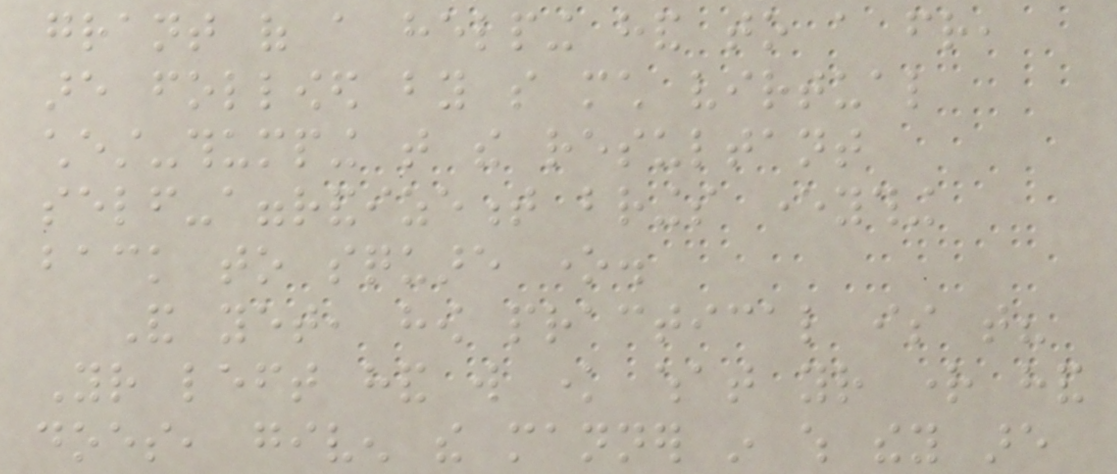grant of a helping hand to a friend,
are followed by so much virtual
chest-thumping that the resultant
self-aggrandizement brings everything
back to square one.
And yet, how practical is that?
Your left hand will know what your right hand
does, given the manner in which they are
